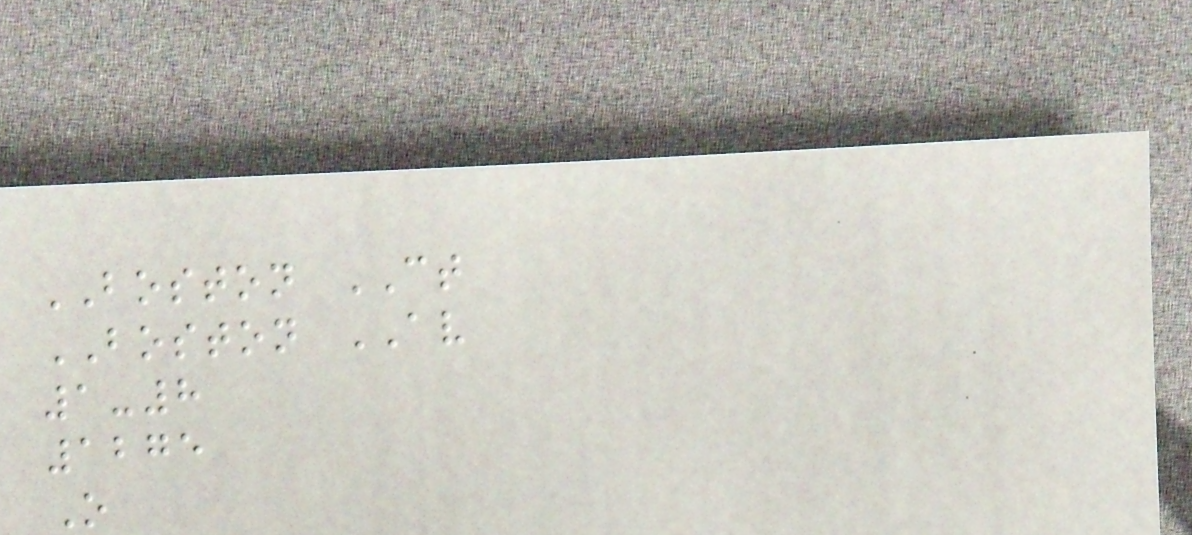BOSTON CT
BOSTON AV
1-8
1275
O
